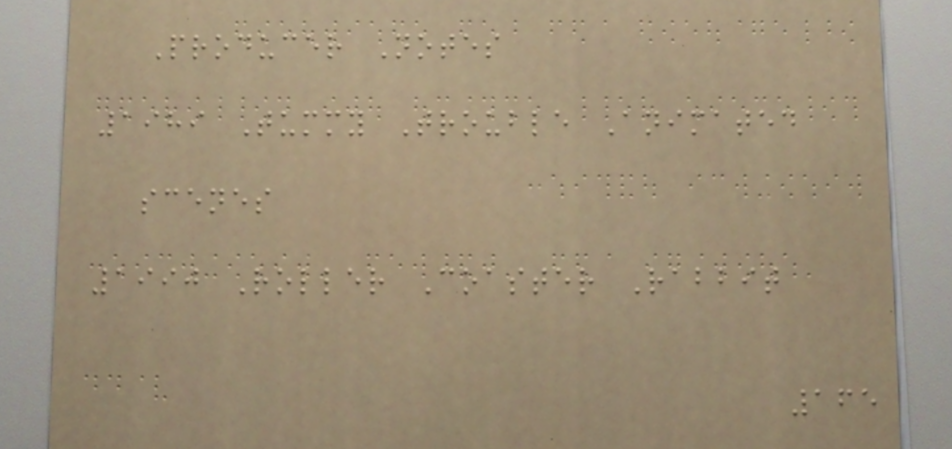Producer Notes
1989 Tummy Trouble Animated
scenes
1990 Roller Coaster Rabbit
165
